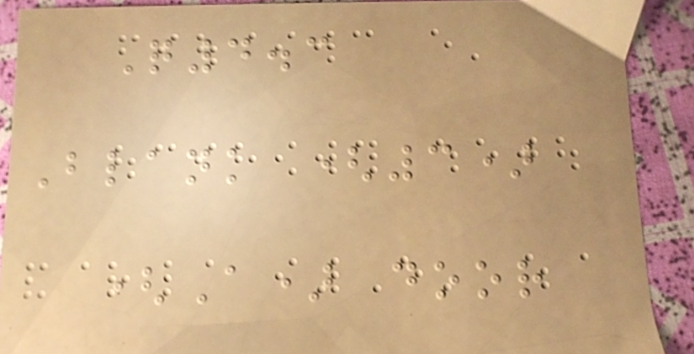Q4.3
Blank (3)
(A) door
